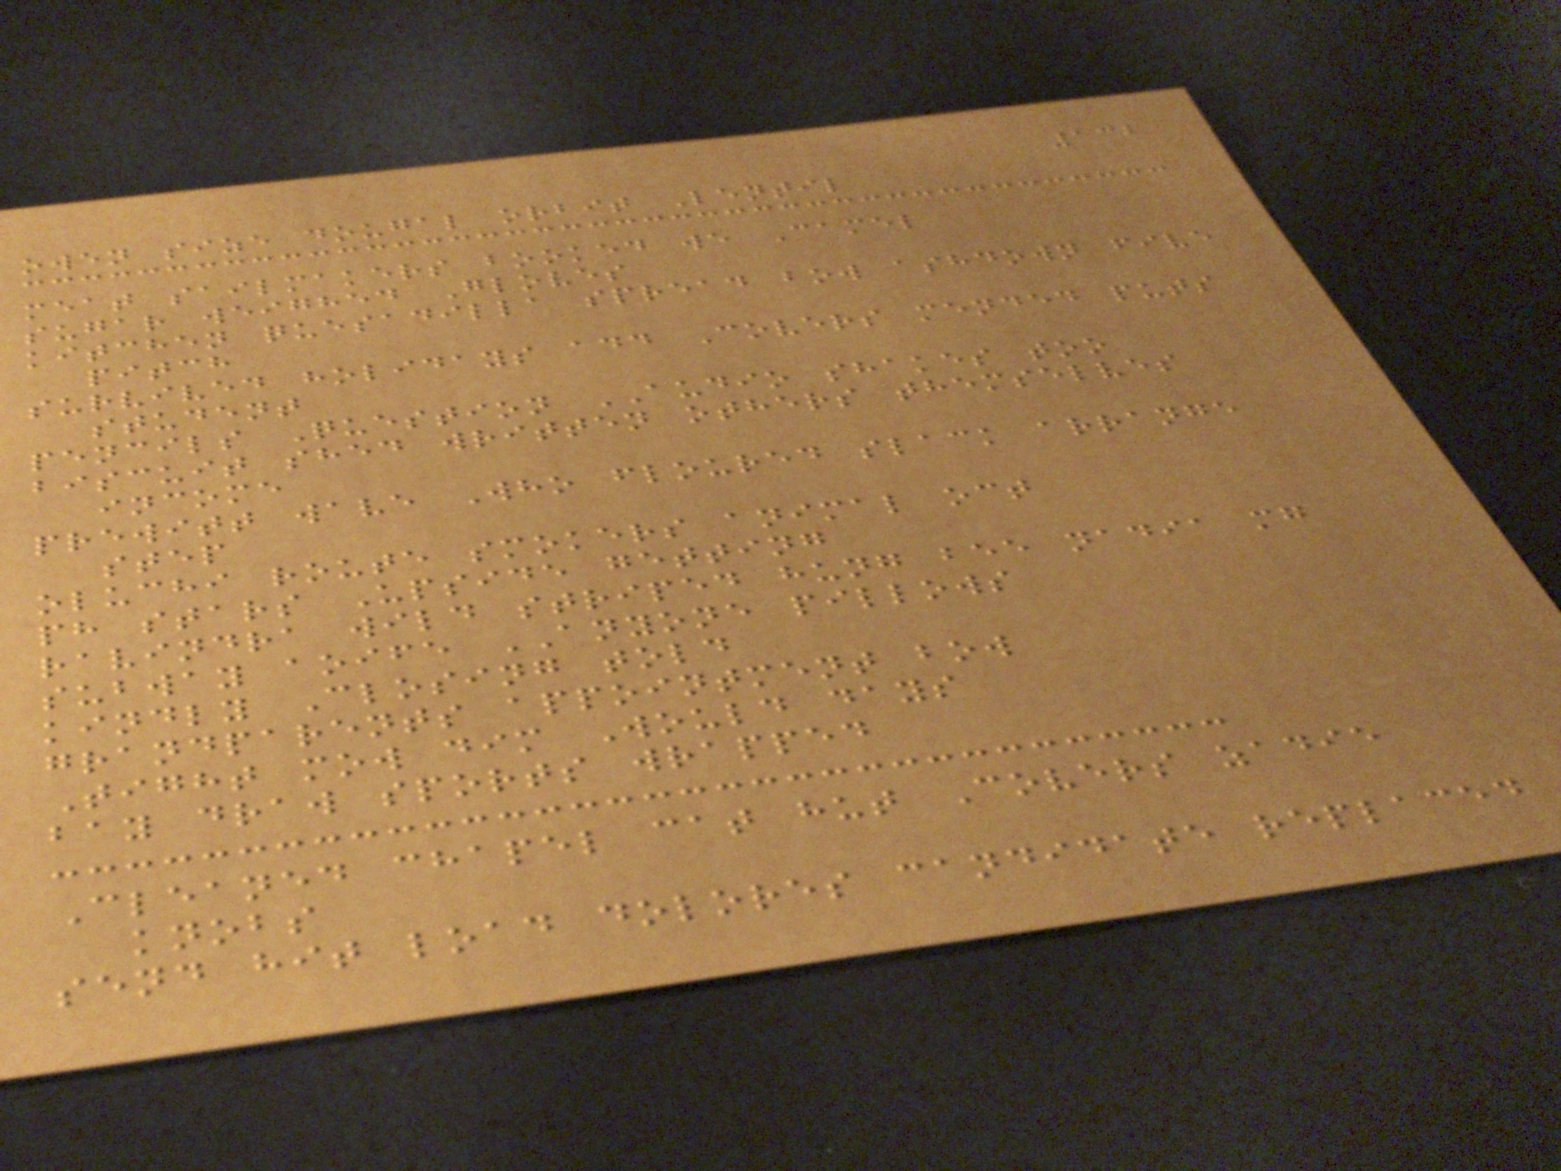132
owen size dougal orbit Lentil
meat sailmakers booked we Camel
sugar weighed Gloves
kitchen quesadilla spread bow ashdown five
pitch
survived holidays add Covers mended puts
student
pencils Question AUDIO shakes too
biscuit shed written others themselves
income
prewitt wave Who floured slack arrange
step
oluchi route smokers animal oct
ph stars Upside getting
ravindra wild striped hung bee nadia mg
subway aoife ANYONE pillows
kindly Closing told
grandparents appointment bow
Tight mow dim Would days
bay draw sports wrapped
Cleaned chapel cat hut Covers zadie
knobs
send hit load dolores candidate replaced
